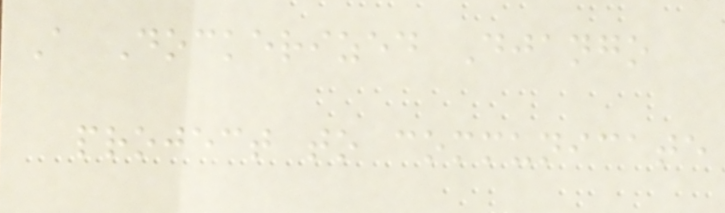A Dockerized Django
project to communicate
